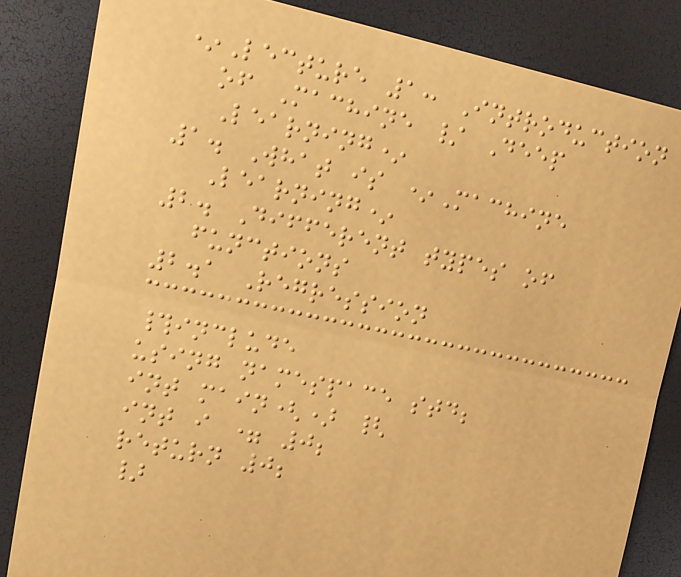*Lecture 1: Introduction
of Machine / Deep
Learning*
1. What is *Machine
Learning*
2. Different types of
functions
2.1 Regression
#include
using namespace std;
int main() {
int i = 0;
return 0;
}
